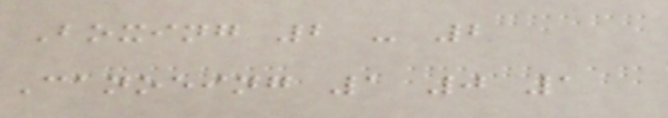Boxing 2 - 2
Canoeing 1 0 1
